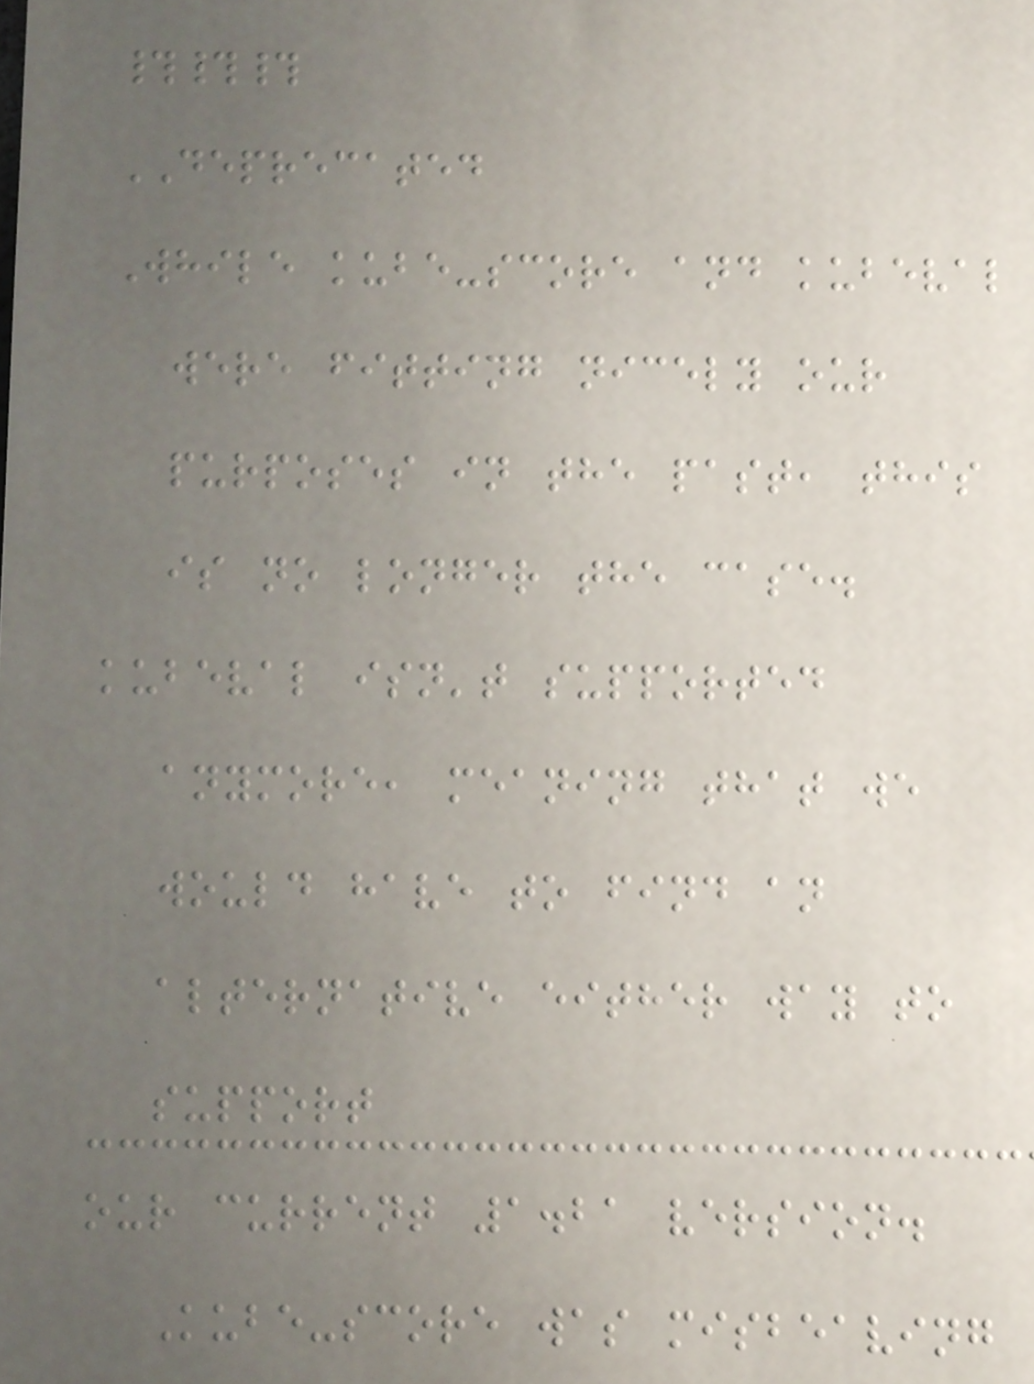###
DEPRECATED
While kube-score and kubeval
were fitting nicely our
purposes in the past, this
is no longer the case.
kubeval isn't supported
anymore, meaning that we
would have to find an
alternative either way to
support
our current 1.21 version.
Kube-score was misbeaving
